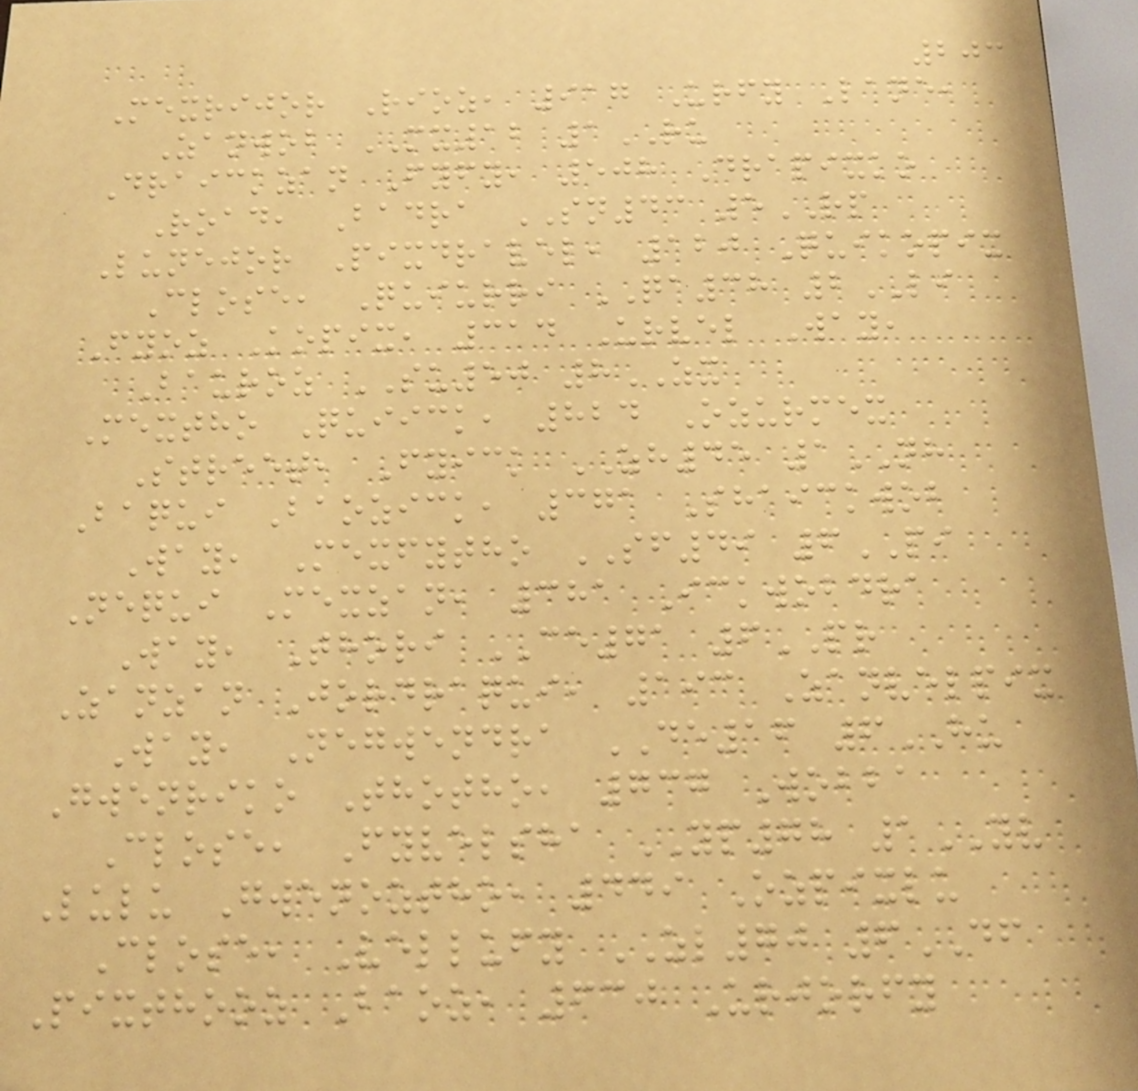203
Mexrijor Rioz, 917 Urfy Lane,
Zanwob MX12 1RU
Draickzan Fyfy, 508 Drapixko
Road, Badra SN43 5RP
Lunejor Pixdravel, 120 Quikopix
Close, Quiurri QA38 2LI
Fyoz Kopix, 314 Urvel Way,
Bauroz SU50 8ZX
Mextho Quiick, 824 Ozurmex
Street, Fyick ZH45 1NH
Baqui Baozick, 371 Shaickwob
Way, Mexfytho SF49 6PI
Nequi Mexzan, 381 Ickwobdra
Way, Thori CE71 6PR
Zanzan Jordraqui, 193 Zanvelpix
Way, Negwendra DE16 6HU
Gwenriko Thotho, 737 Wobba
Close, Fyvelsha YP78 1YV
Lulu Gwenoztho, 449 Ozpixlu
Close, Vellufy ZL70 6DF
Pixthooz Baoz, 630 Urjorfy
